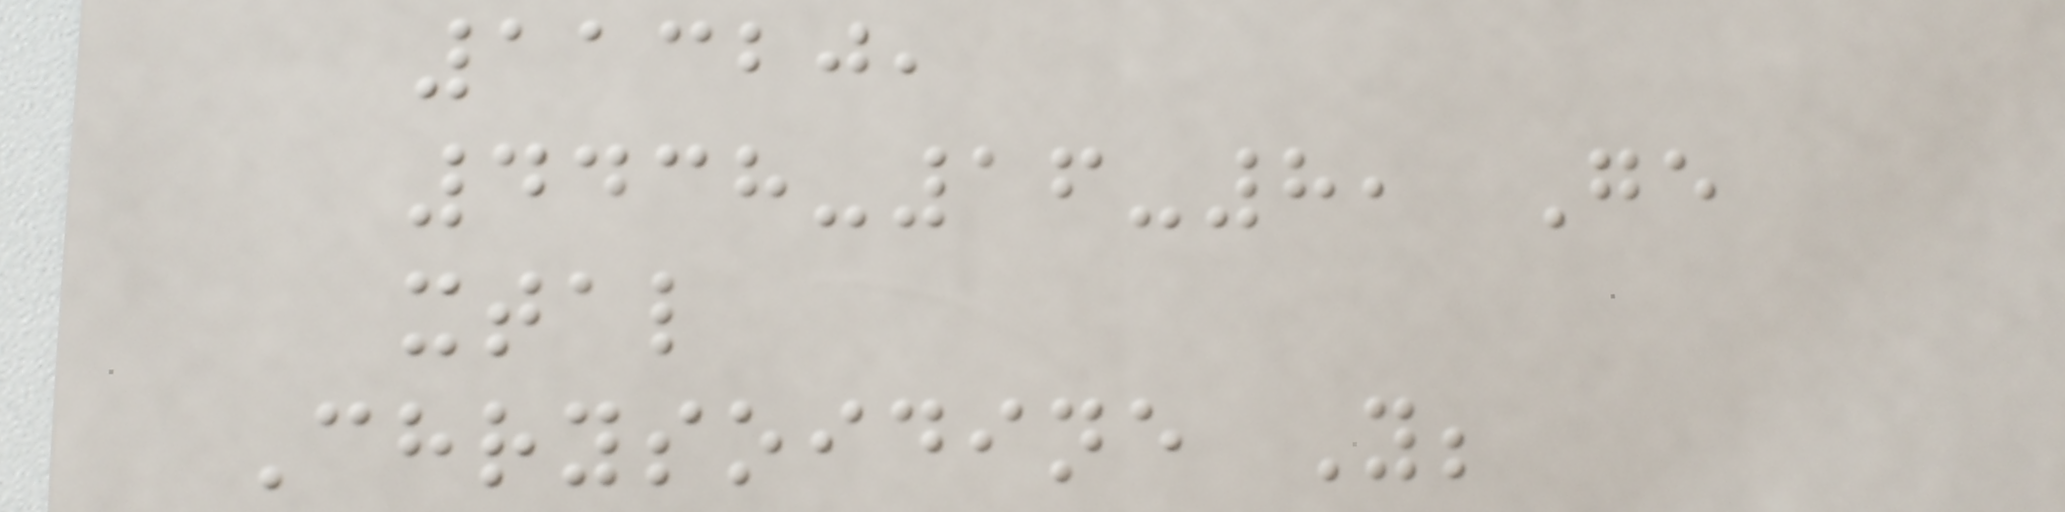11320,
4438-16-8, Ge
xtal
Chrysoidine Y;
